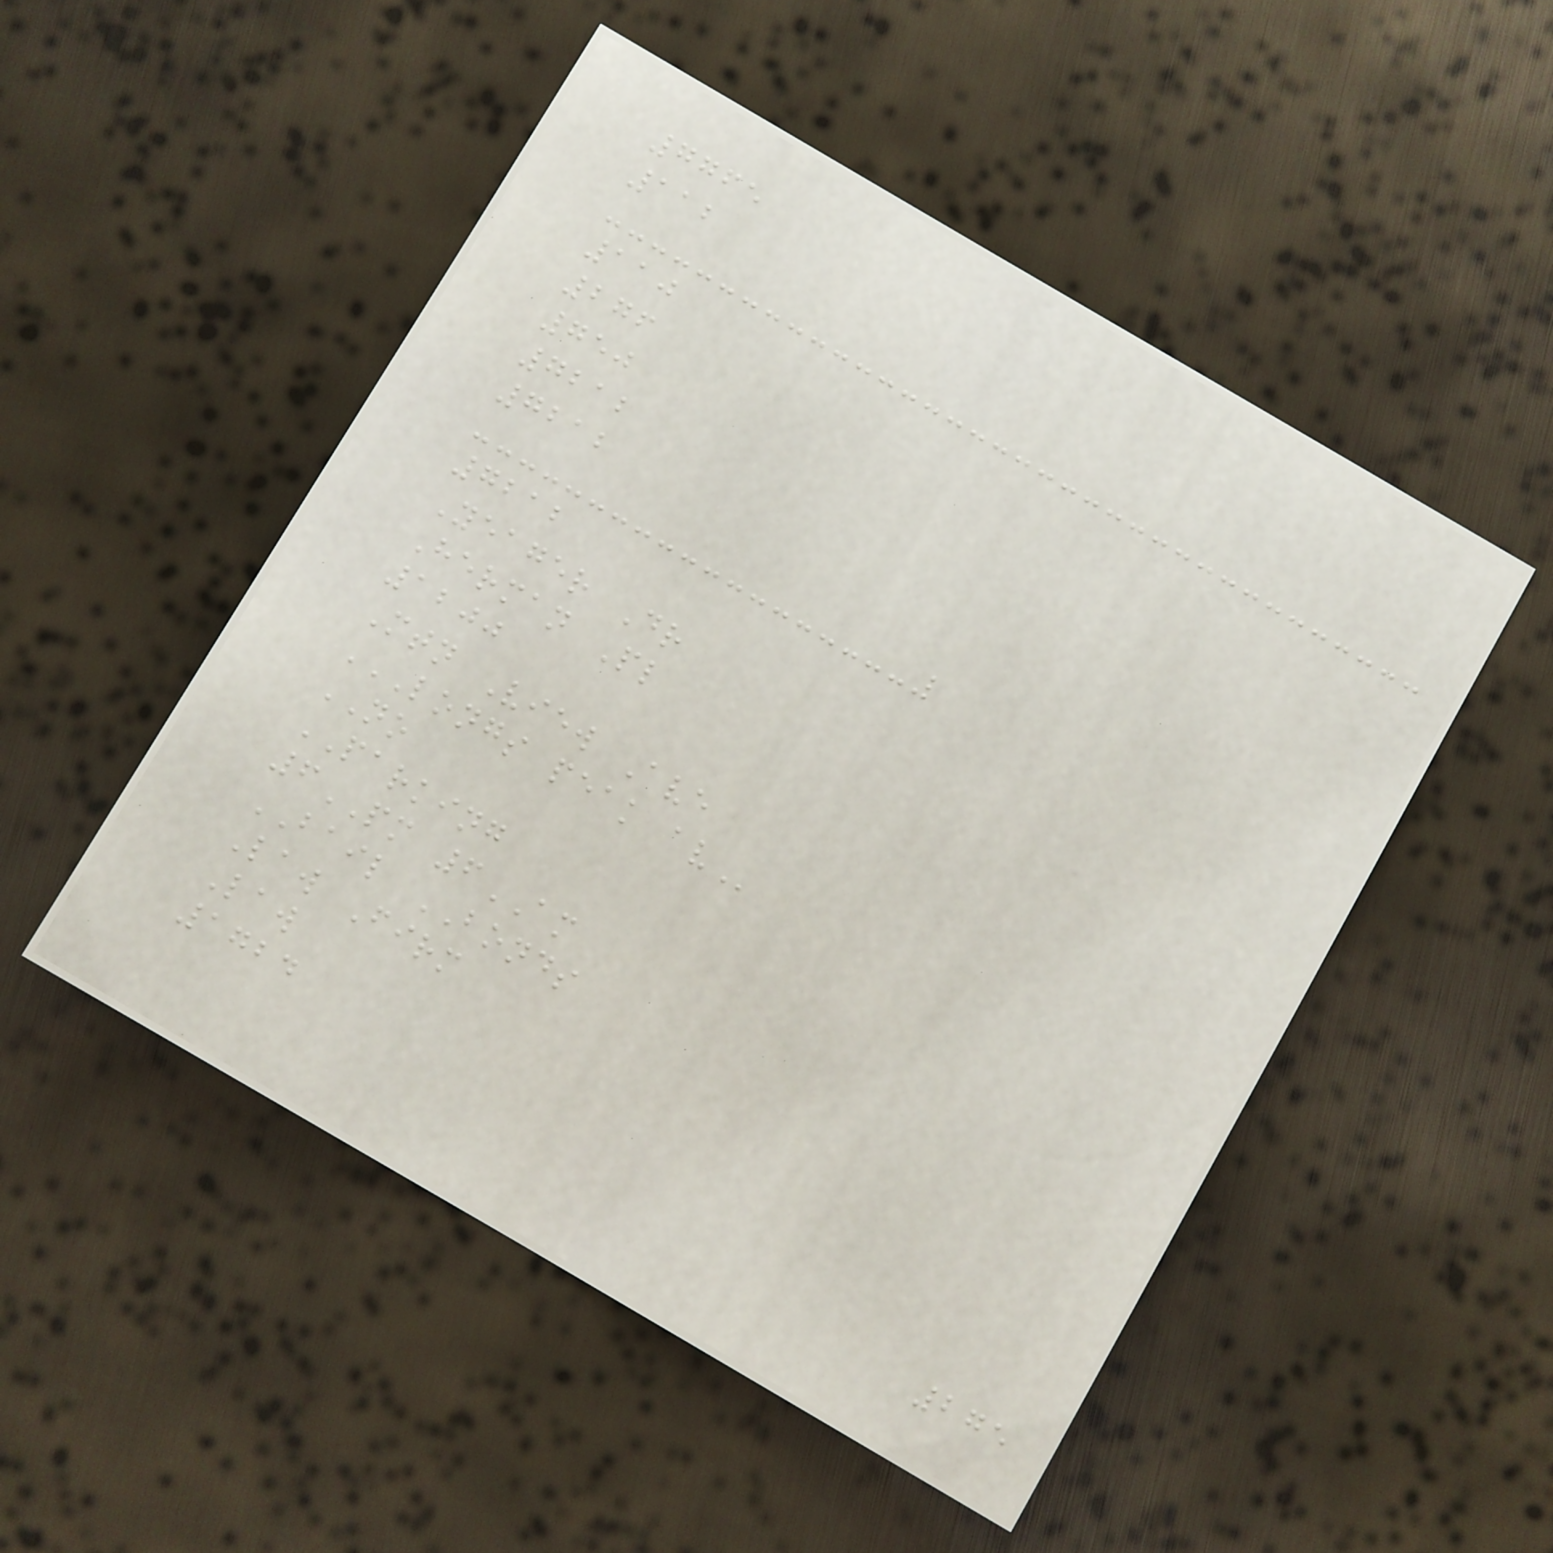7765
112
110
276
750
7212
7212
7212
Yeager Dr
Herman Pl
1200
Mtn View Ave
LONGS PEAK AV
NO
PARKING
6PM 6AM
BAIL BONDS
Law Firm
Law
1724
275
